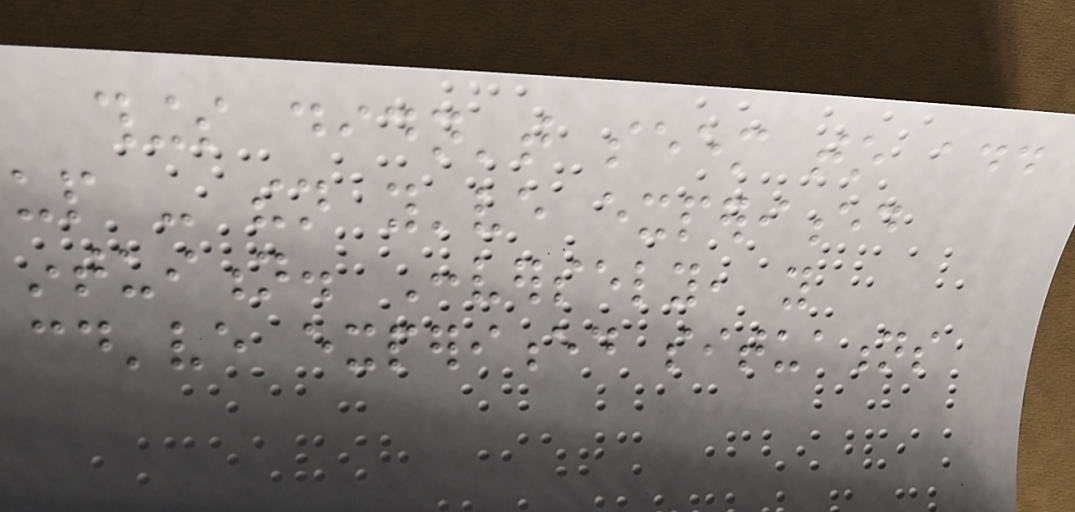things didn't seem to add
up - then you've experienced
intuition. Conversely, you
could've experienced situations
